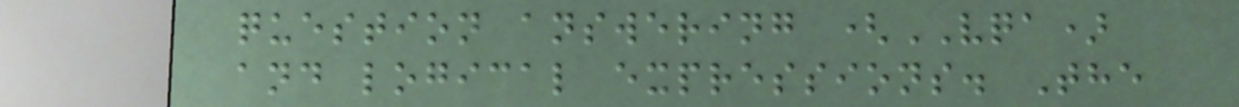question answering (VQA)
and logical expressions. The
